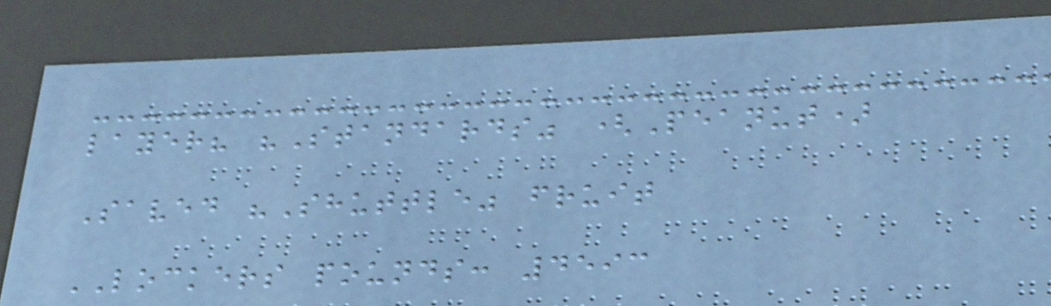layer? "Standards" (Peanut)
Saved "Shuttle" fruit
LOCKERS pounds: 4593
